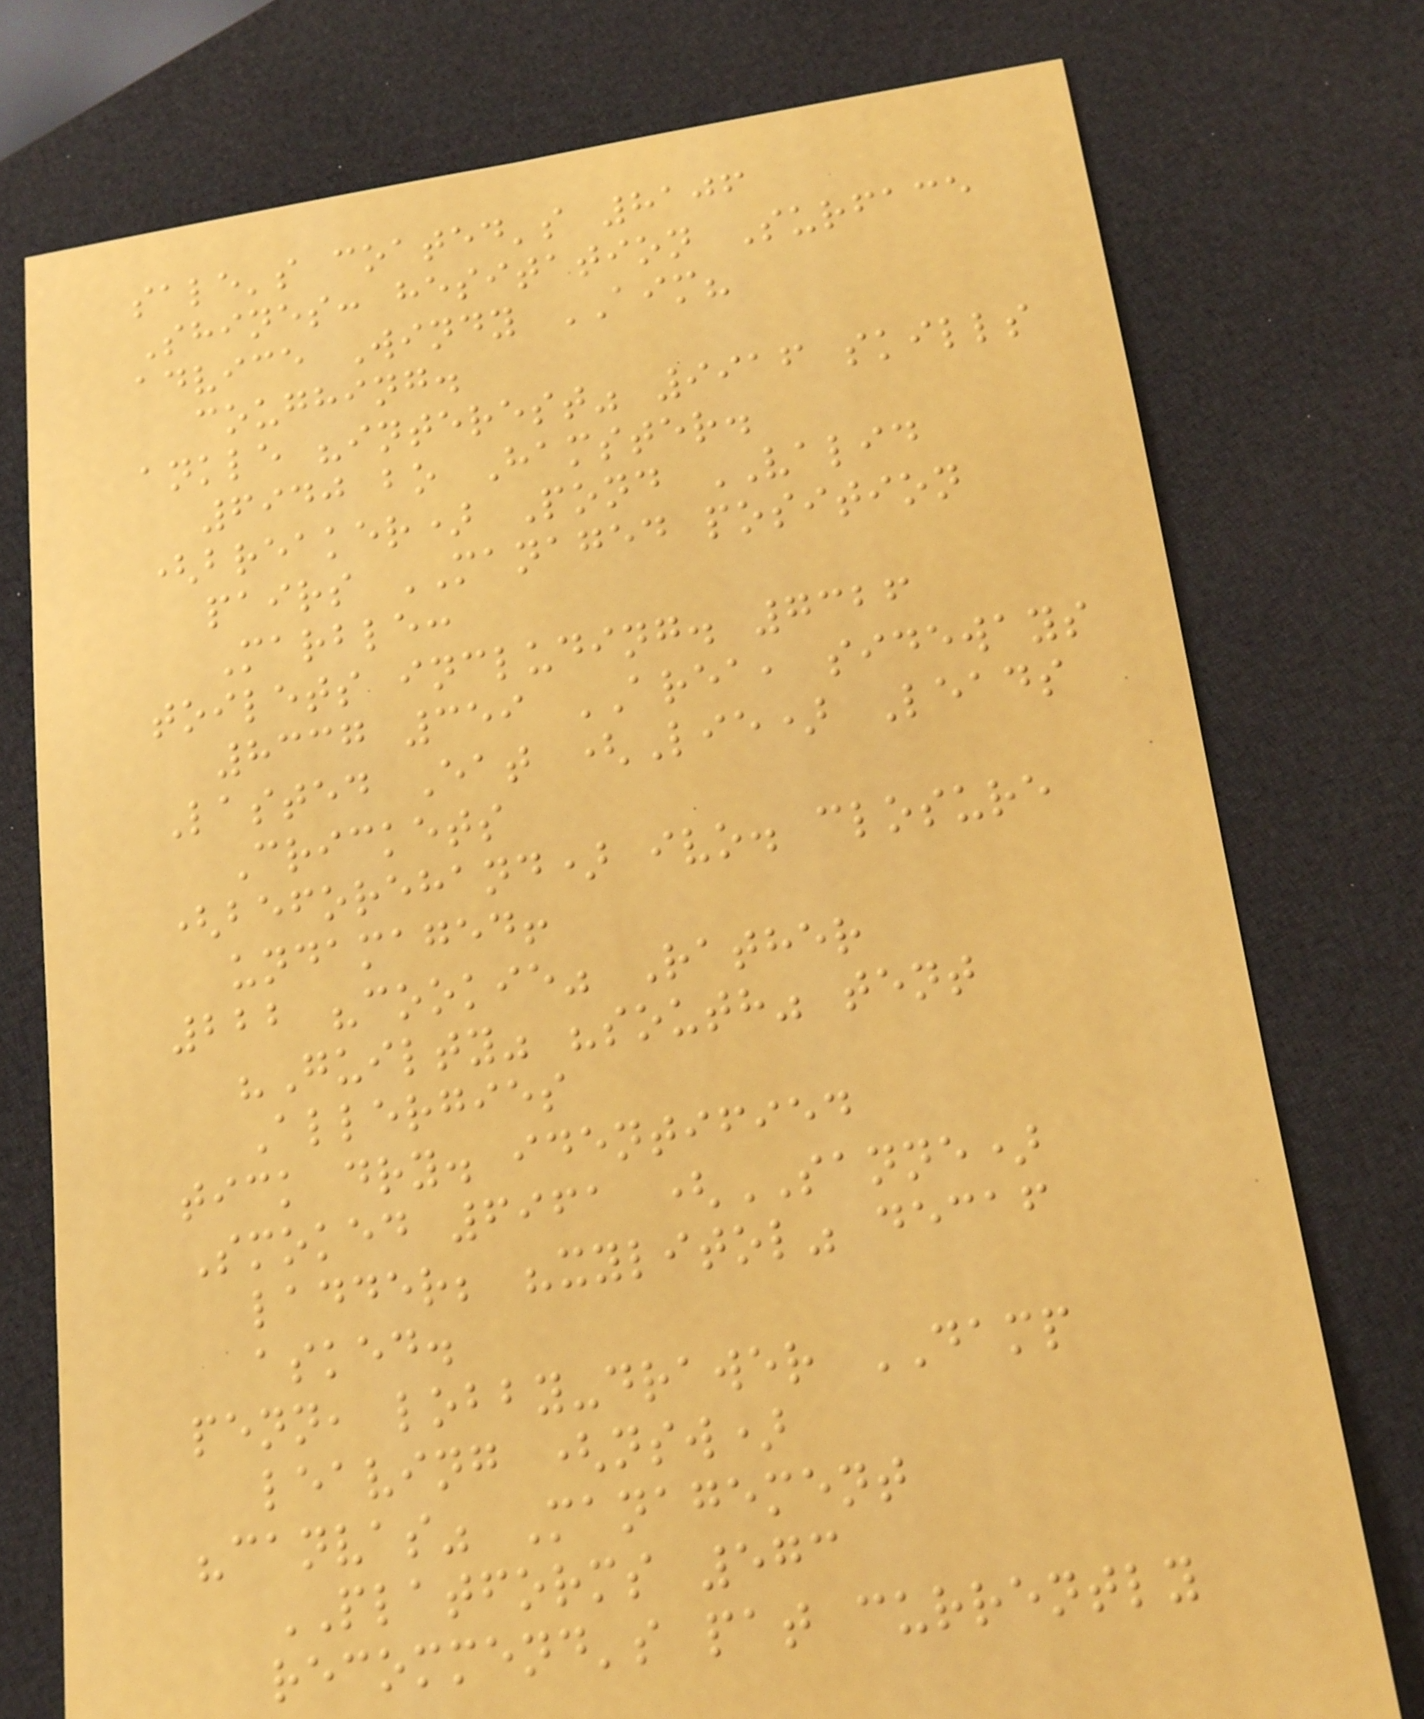sale's coated's 8106
Shines: hesitation Surface
advice Windy AIM?
coughing.
ankle "interest" 9916 skills
6940 bo Hamster.
(breaker) Pond VALID
pairs MANAGED position
Marble:
toilets including. 7326
8337 359 AREA, sideways
Lasted Eat (Lie) Leads
Crickets
(beforehand) ivo. closure
undamaged!
222 "cookie" Rather
"Guilty" "south" tent
Allergies
tick dry. identified
Smoked 6961 (SANNE)
ladder; "xylitol" decaf
asked.
penn, lobby-drawer DAMP
leaving (nsw)
"canvas" Management
PLATFORMS 573
recommend's pat currently
